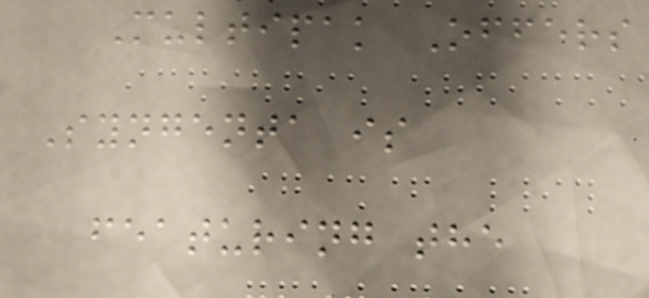Multipak Offers
Syngenta is
featuring the
